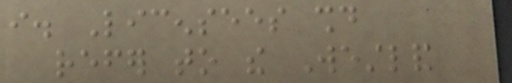i. Licensees should
refer to the Westland
